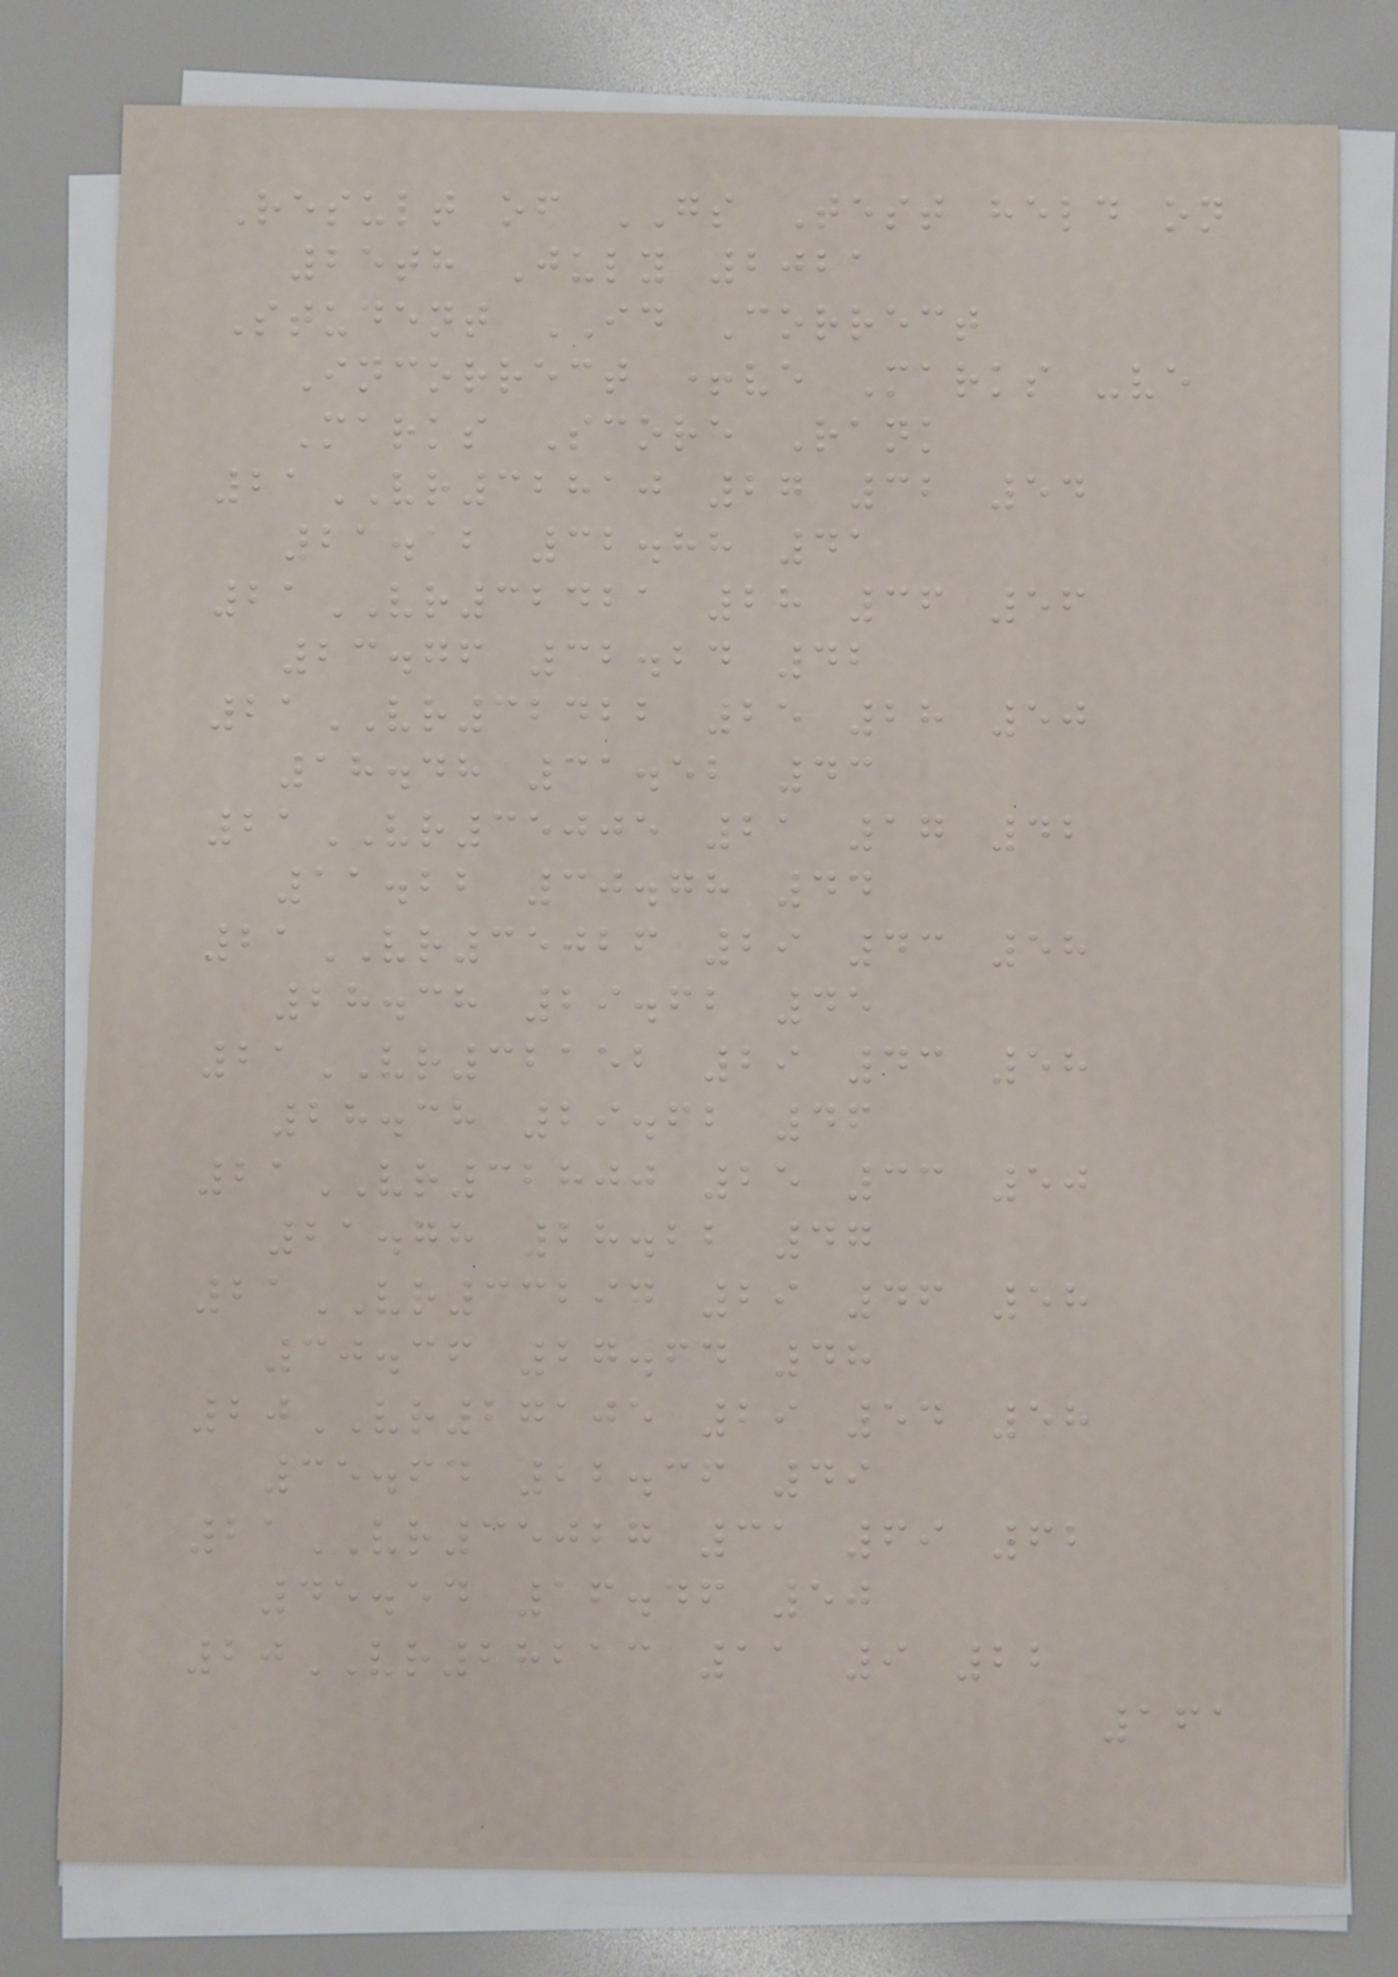Result of GS Test held on
25th July 2021
Student ID Correct
Incorrect +ve Marks -ve
Marks Score Rank
21VR32810 27 32 54
21.12 32.88 41
21VR32421 28 36 56
23.76 32.24 42
21VR32422 25 28 50
18.48 31.52 43
21VR35005 21 17 42
11.22 30.78 44
21VR35026 29 43 58
28.38 29.62 45
21VR32152 29 43 58
28.38 29.62 46
21VR32800 25 33 50
21.78 28.22 47
21VR33297 29 46 58
30.36 27.64 48
20VR27105 29 54 58
35.64 22.36 49
21VR35027 31 69 62
45.54 16.46 50
20VR28213 11 9 22
161
